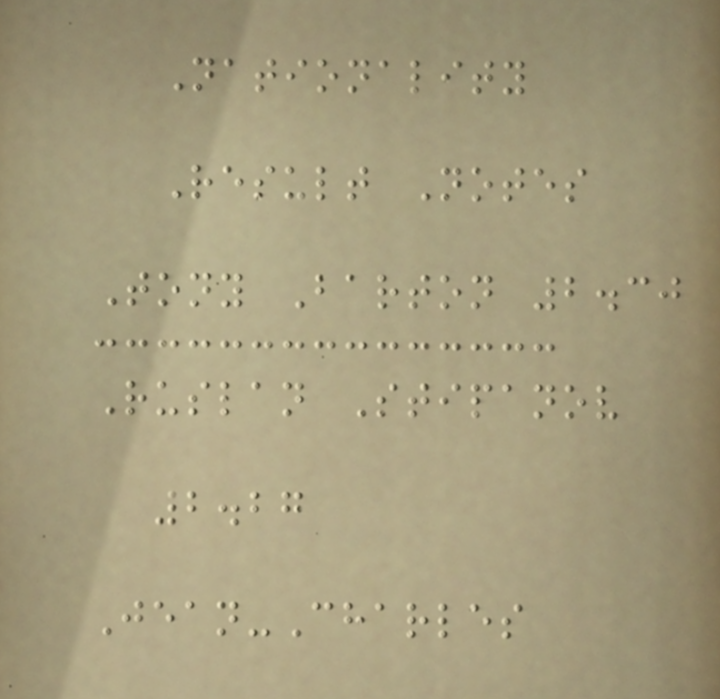Nationality
Result Notes
Tony Barton 2.30
Ruslan Stipanov
2.27
Jean-Charles
